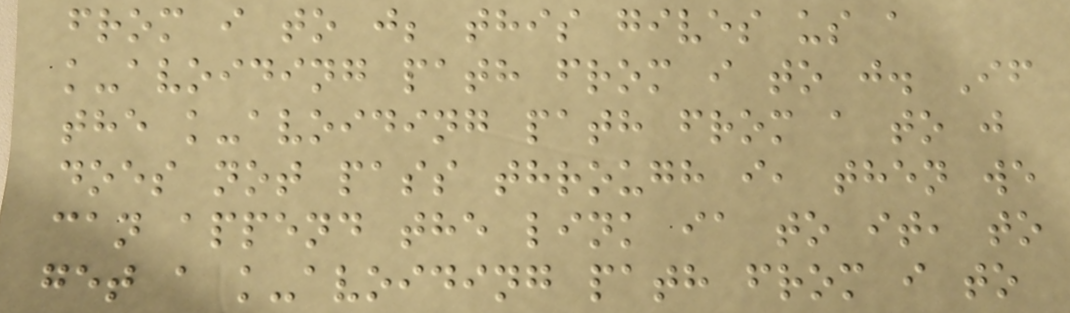from i to j; this gives us a
k-avoiding path from i to j. If
the k-avoiding path from a to j
does not pass through i, then we
can append the link ia to it, to
get a k-avoiding path from i to
